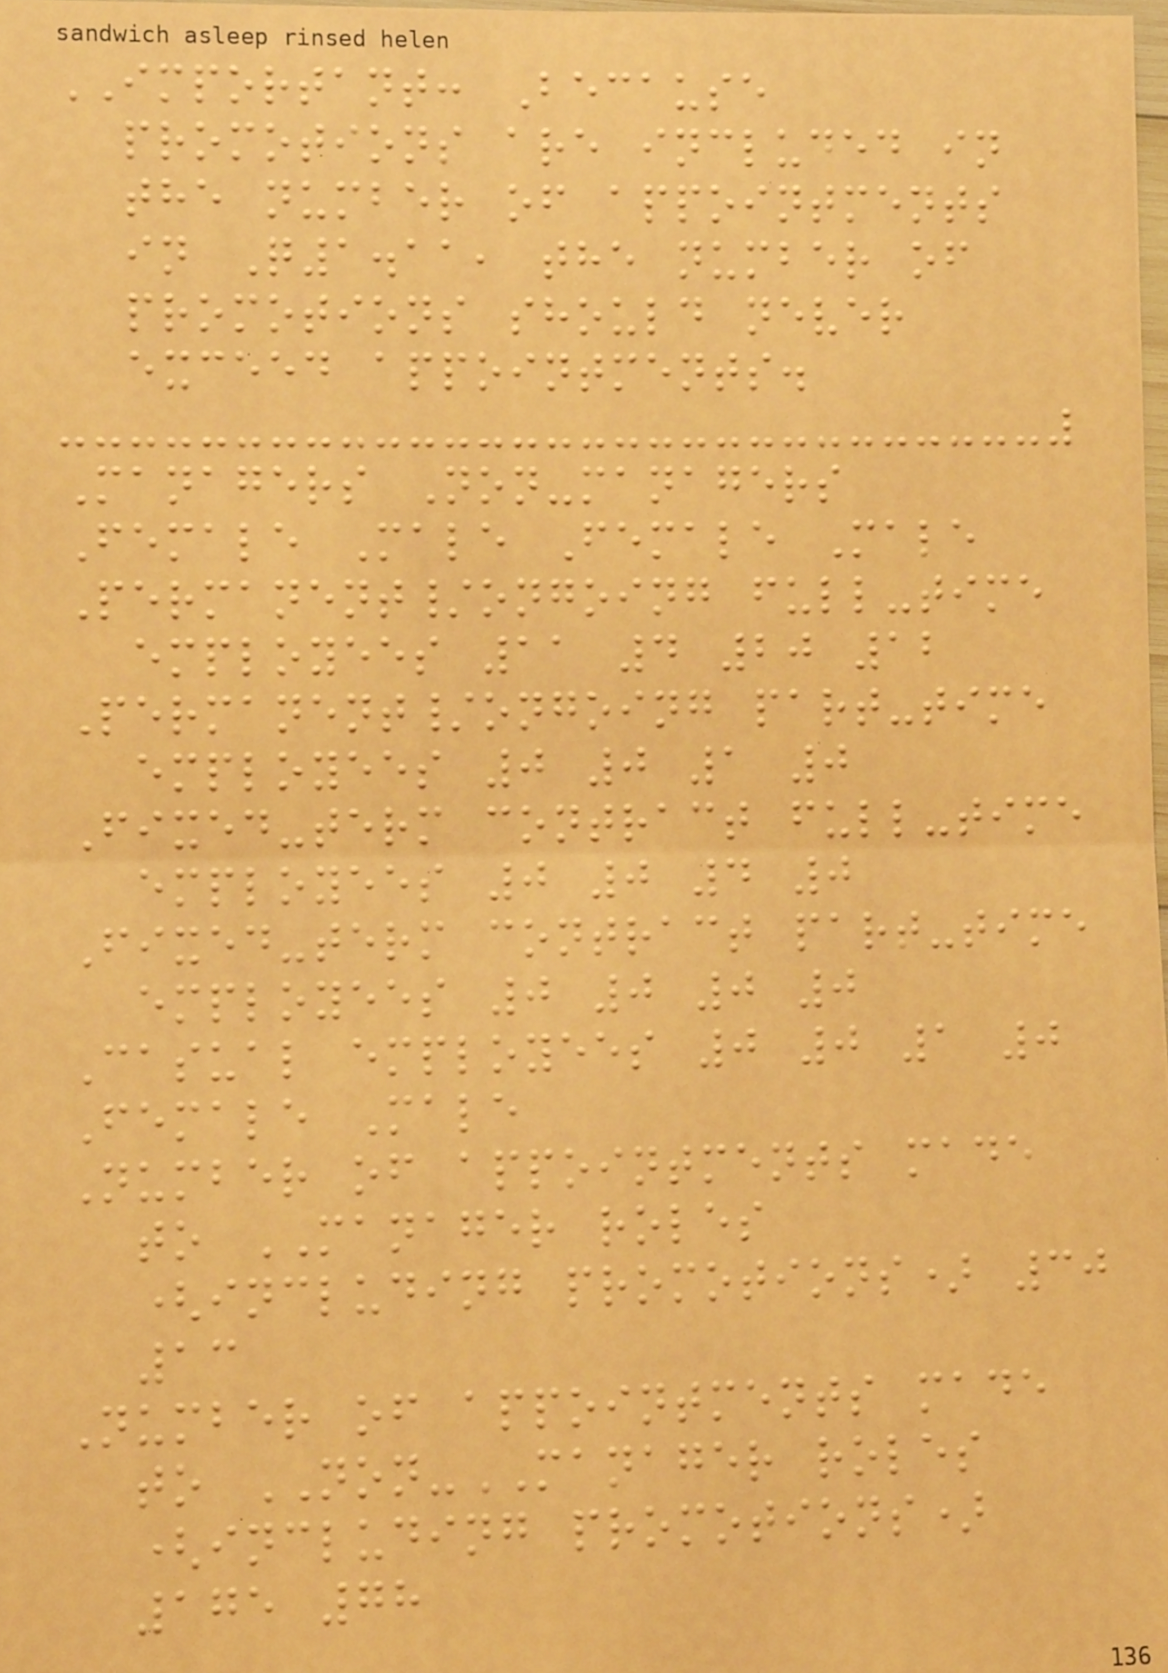IMPORTANT: Because
promotions are included in
the number of appointments
in Q1.11, the number of
promotions should never
exceed appointments.
Managers Non-managers
Female Male Female Male
Permanent/ongoing full-time
employees 11 4 20 12
Permanent/ongoing part-time
employees 0 0 1 0
Fixed-term contract full-time
employees 0 0 4 0
Fixed-term contract part-time
employees 0 0 0 0
Casual employees 0 0 1 0
Female Male
Number of appointments made
to MANAGER roles
(including promotions) 30
13
Number of appointments made
to NON-MANAGER roles
(including promotions)
175 78
